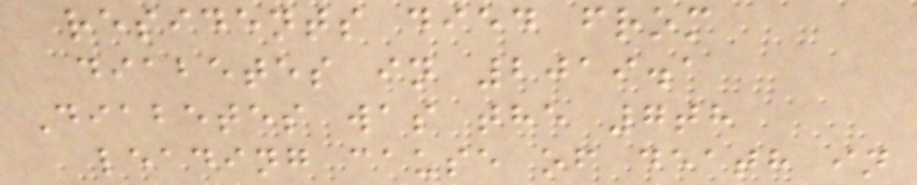residents died from
diabetes in 2019.1
Diabetes was the 7th
leading cause of death in
